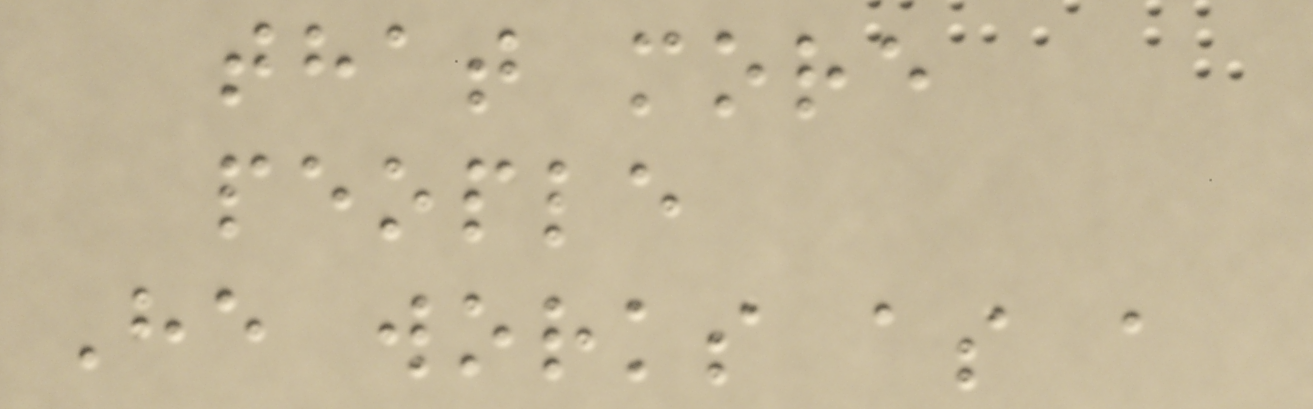that more
people
He works as a
